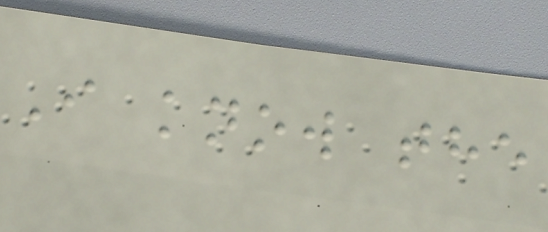I know the
